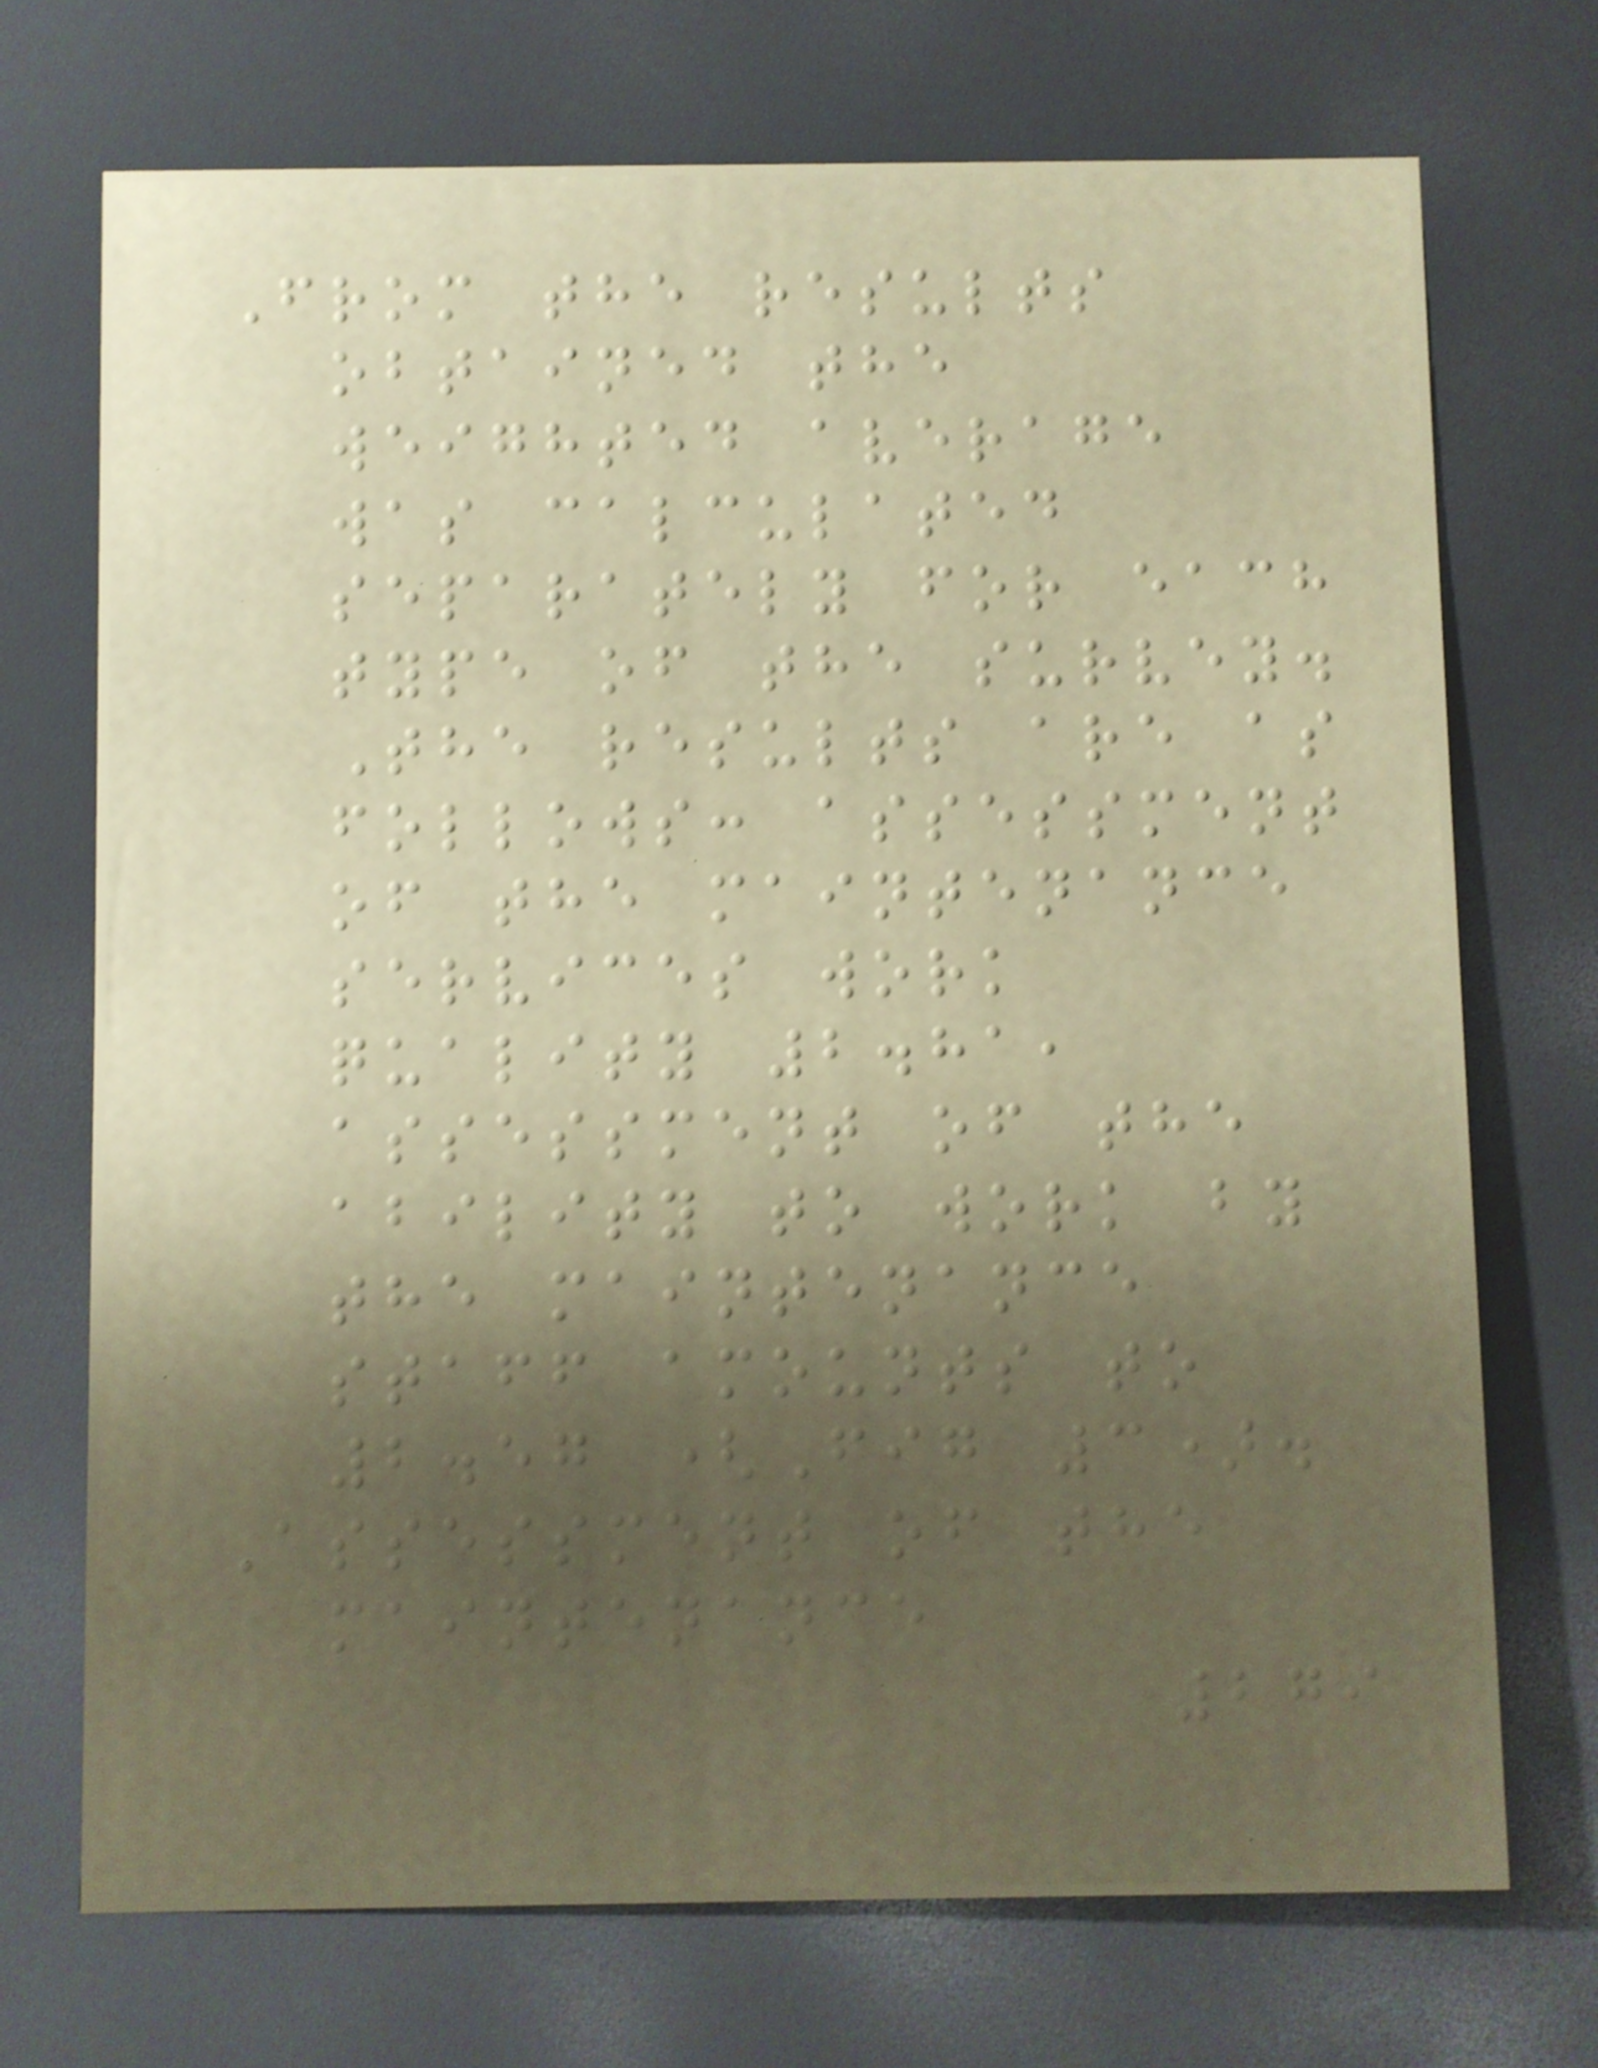From the results
obtained the
weighted average
was calculated
separately for each
type of the survey.
The results are as
follows: assessment
of the maintenance
services work
quality 2.81,
assessment of the
ability to work by
the maintenance
staff amounts to
2.57 (Fig 3).
Assessment of the
maintenance
279
